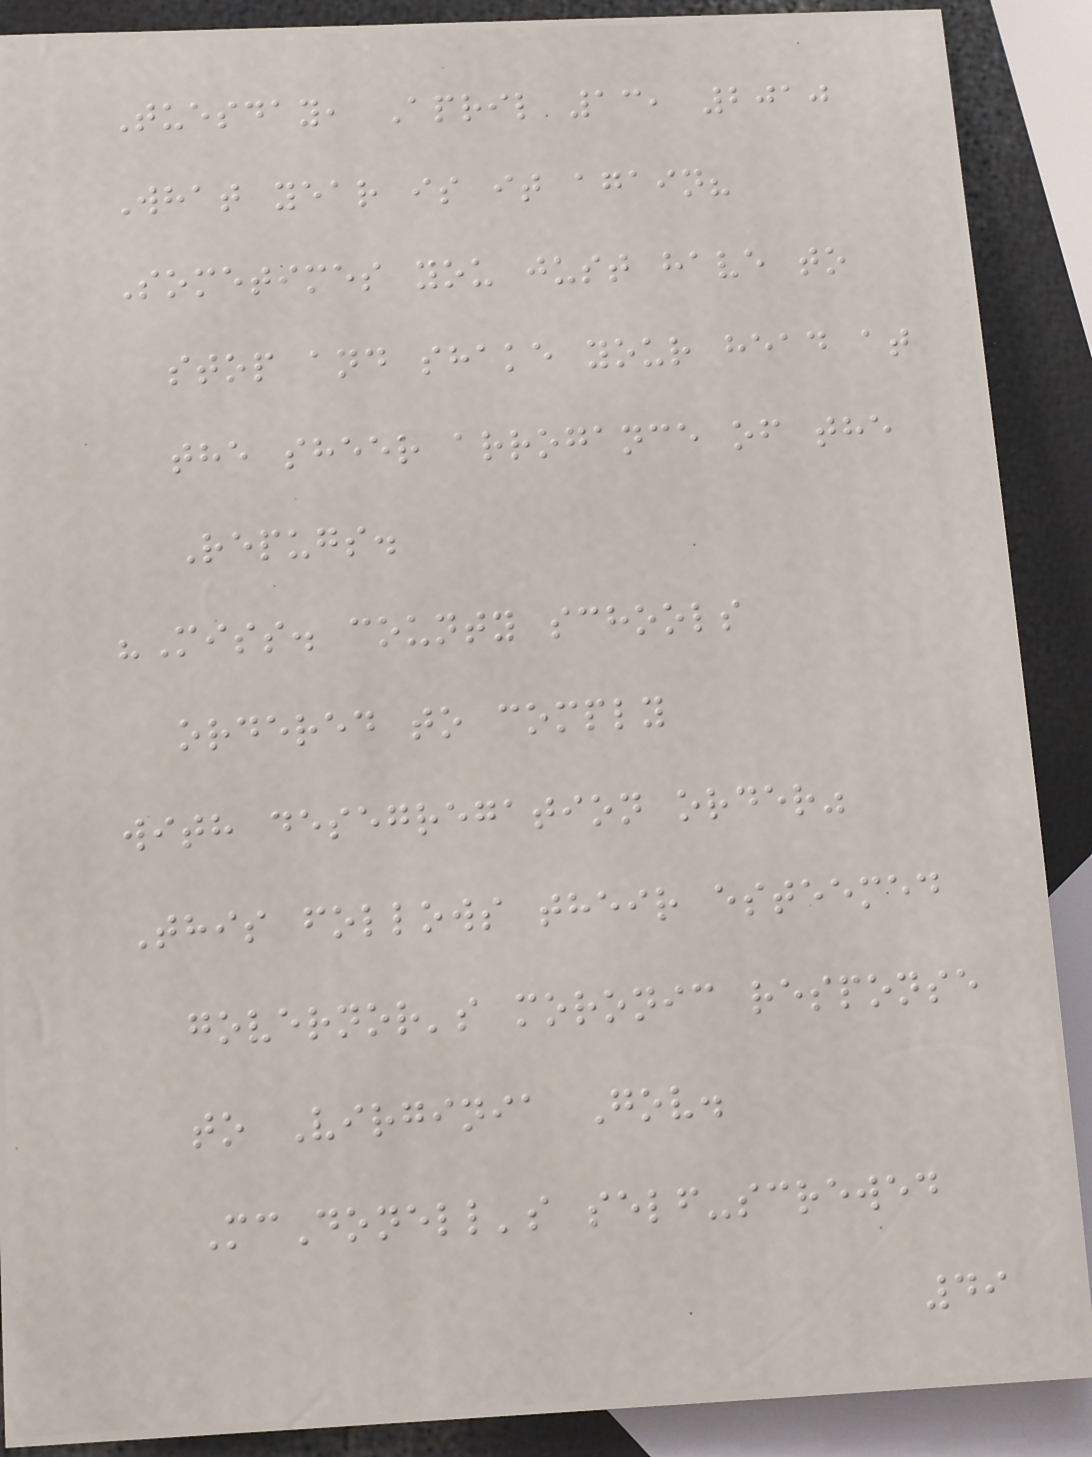Tuesday, April 13, 2010
What year is it again?
Sometimes you just have to
stop and shake your head at
the sheer arrogance of the
Repugs.
"Miss. county schools
ordered to comply
with desegregation order"
This follows their esteemed
governor's moronic response
to Virginia Gov.
McDonell's self-screwed
49
